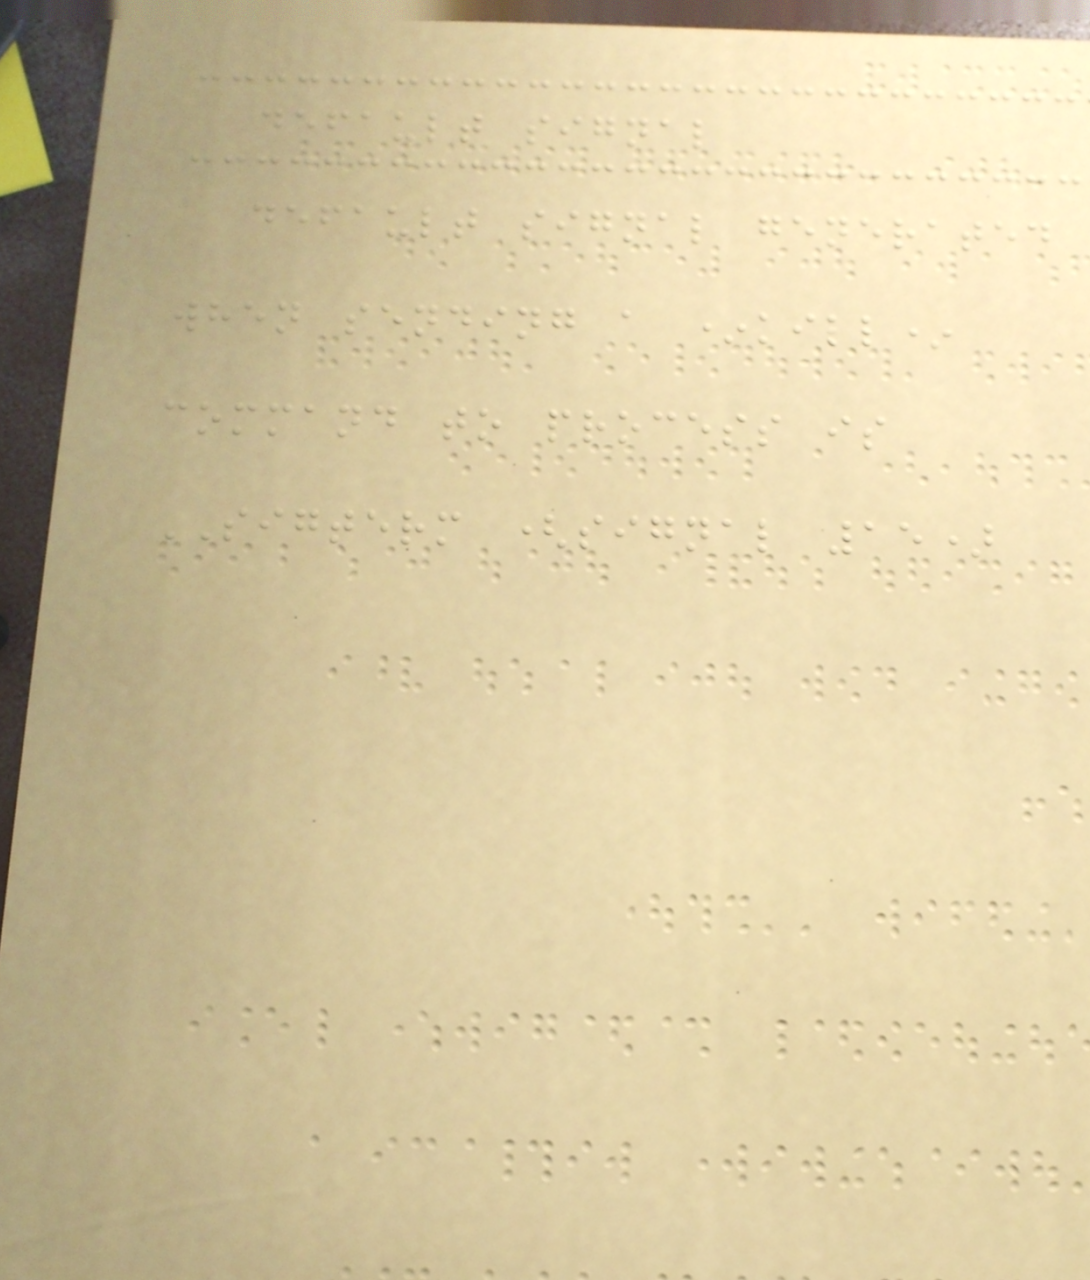default signal
default signal generated
when sending a *kill*
command to process is
SIGTERM (signal 15)
